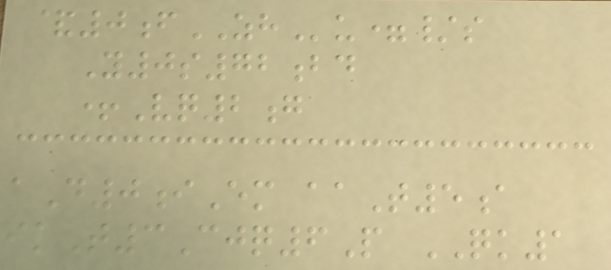&0fZHu=/s
Y0s72bd
+Vq2g
aD0iEm aaT5a
ikT3Cjq6P QK1
